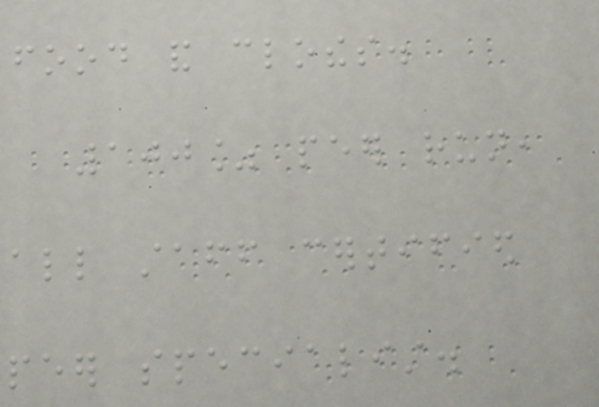food and clothes.
100% peer run,
all staff certified
peer specialist.
